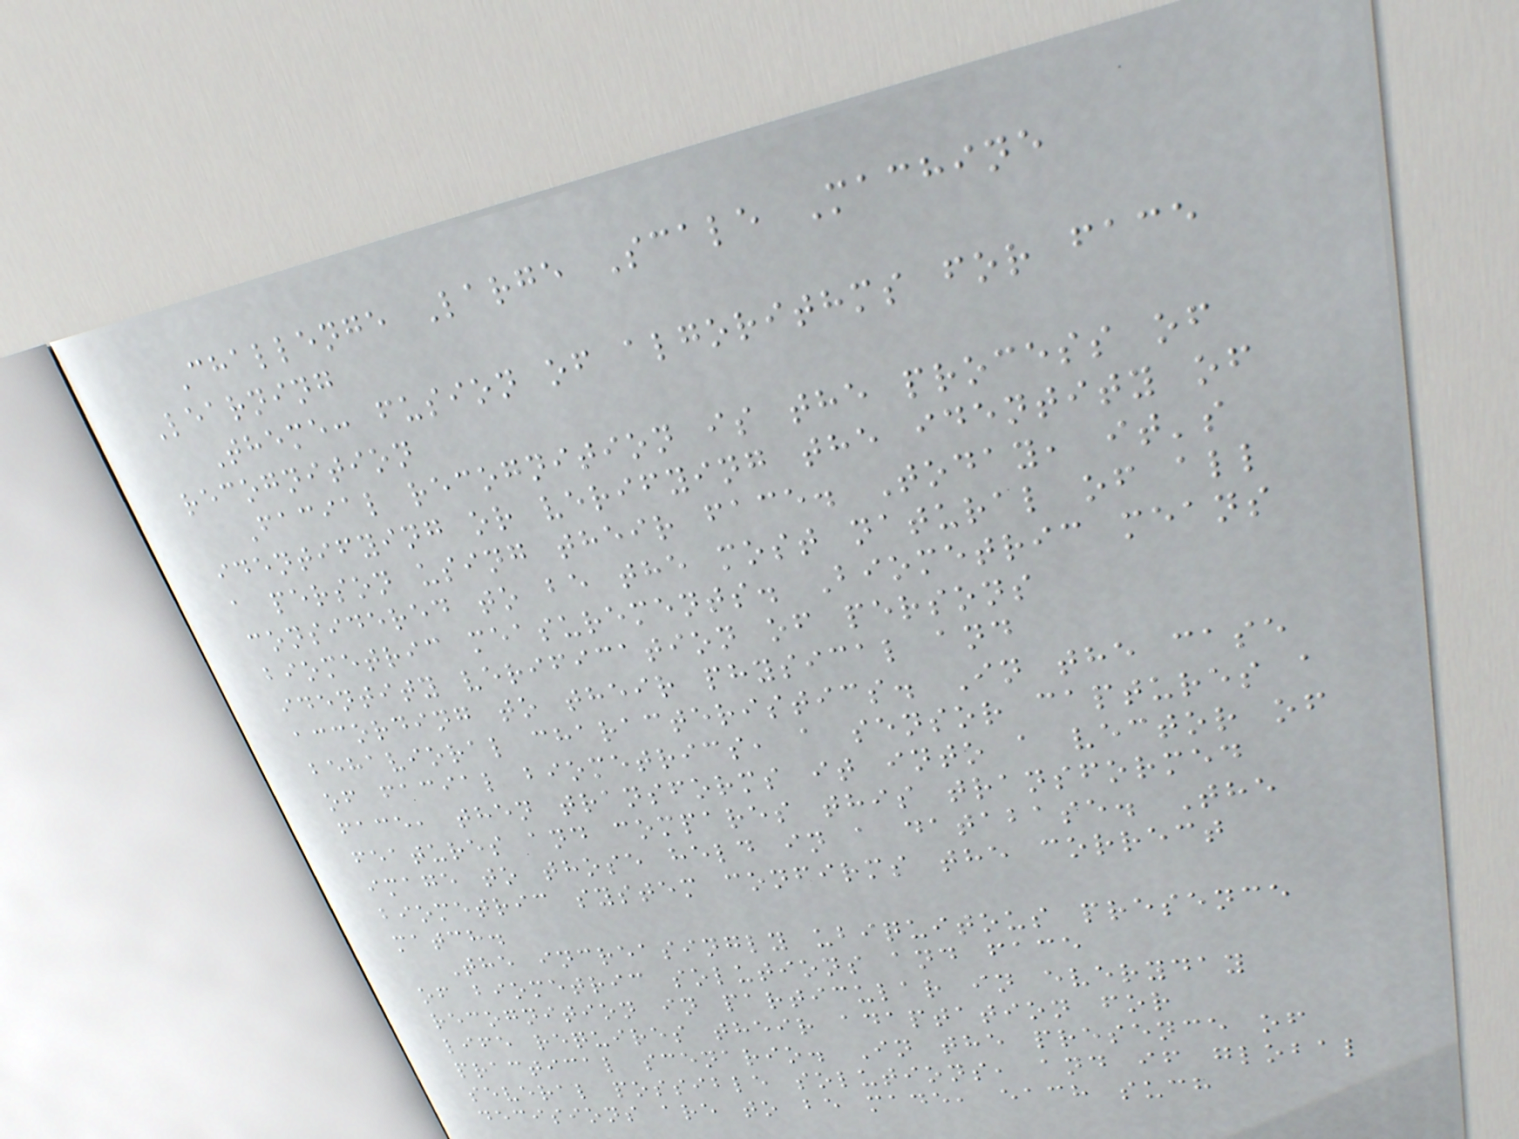Challenge Large Scale Machine
Learning
Theme: fusion of algorithms for face
recognition
Facial recognition is the process of
identifying or verifying the identity of
a person using their face. Today, it's
considered to be the most natural of all
biometric measurements. Biometric means
identity verification of persons
according to their physical and
behavioral characteristics. In the case
of facial biometrics, a sensor captures a
face, then transforms it into a vector of
features and compares this transformed
image to those held in a database. The
biometric system confirms the correct
match.
The increasingly ubiquitous presence
of biometric solutions and face
recognition in particular in everyday
life requires their adaptation for
practical scenario. In the presence of
several possible solutions, and if global
decisions are to be made, each such
